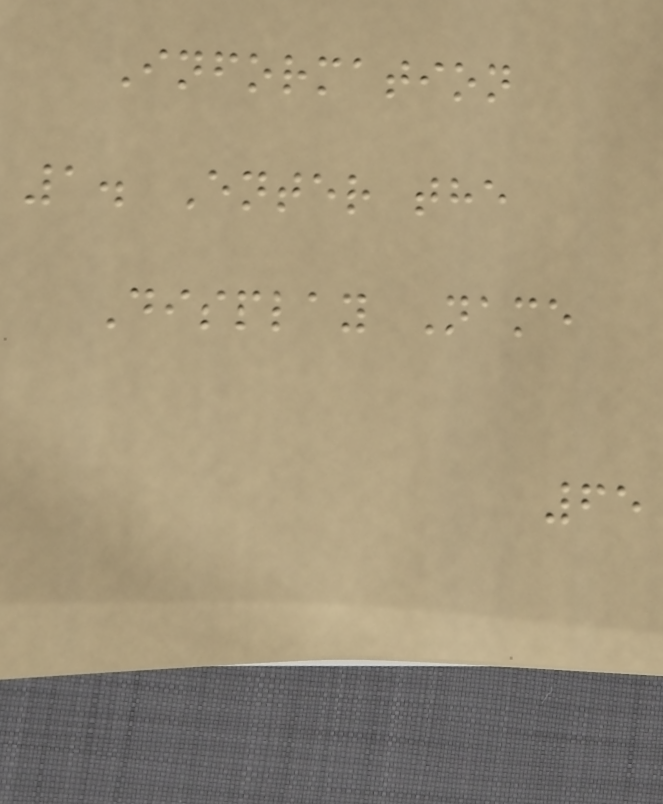Information
1. Enter the
Display Name
65
